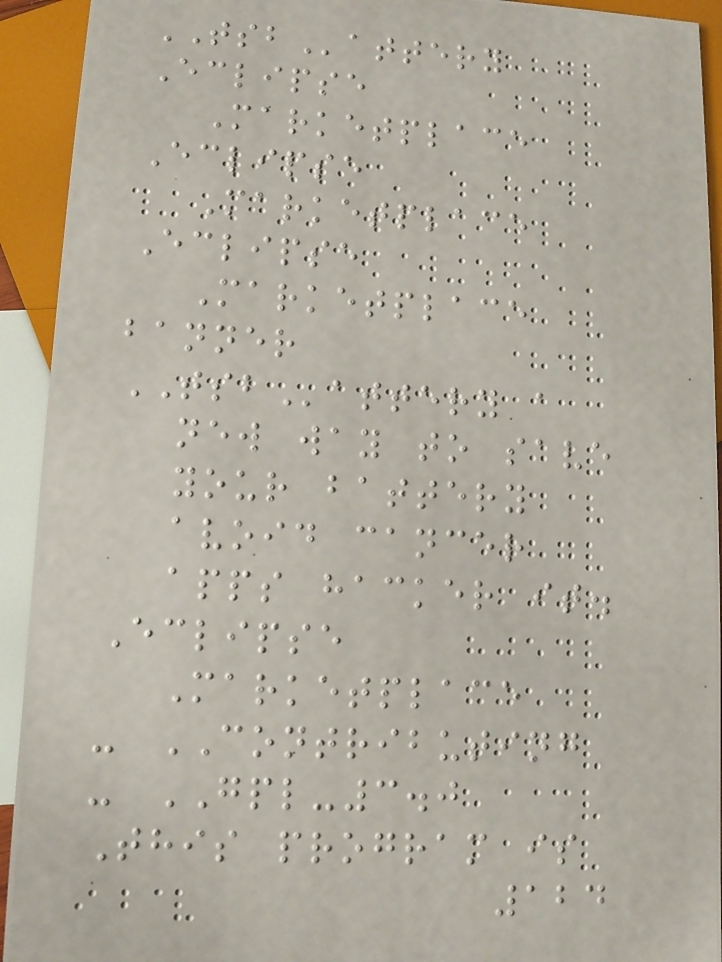TSBattery
Eclipse
Marketplace
Eclipse
Marketplace
Eclipse
Marketplace
banner
TSBattery a
new way to save
your battery
avoid cancer
apps hacker it.
Eclipse
Marketplace
- CONTRIBUTING
- GPL-3.0
This program is
124
